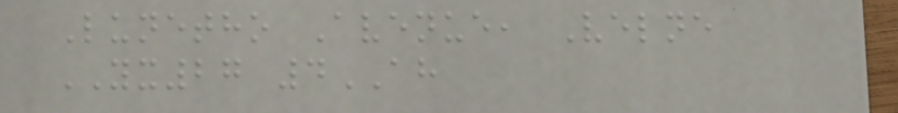Lunetho Avenue, Velne
YX27 4AH
